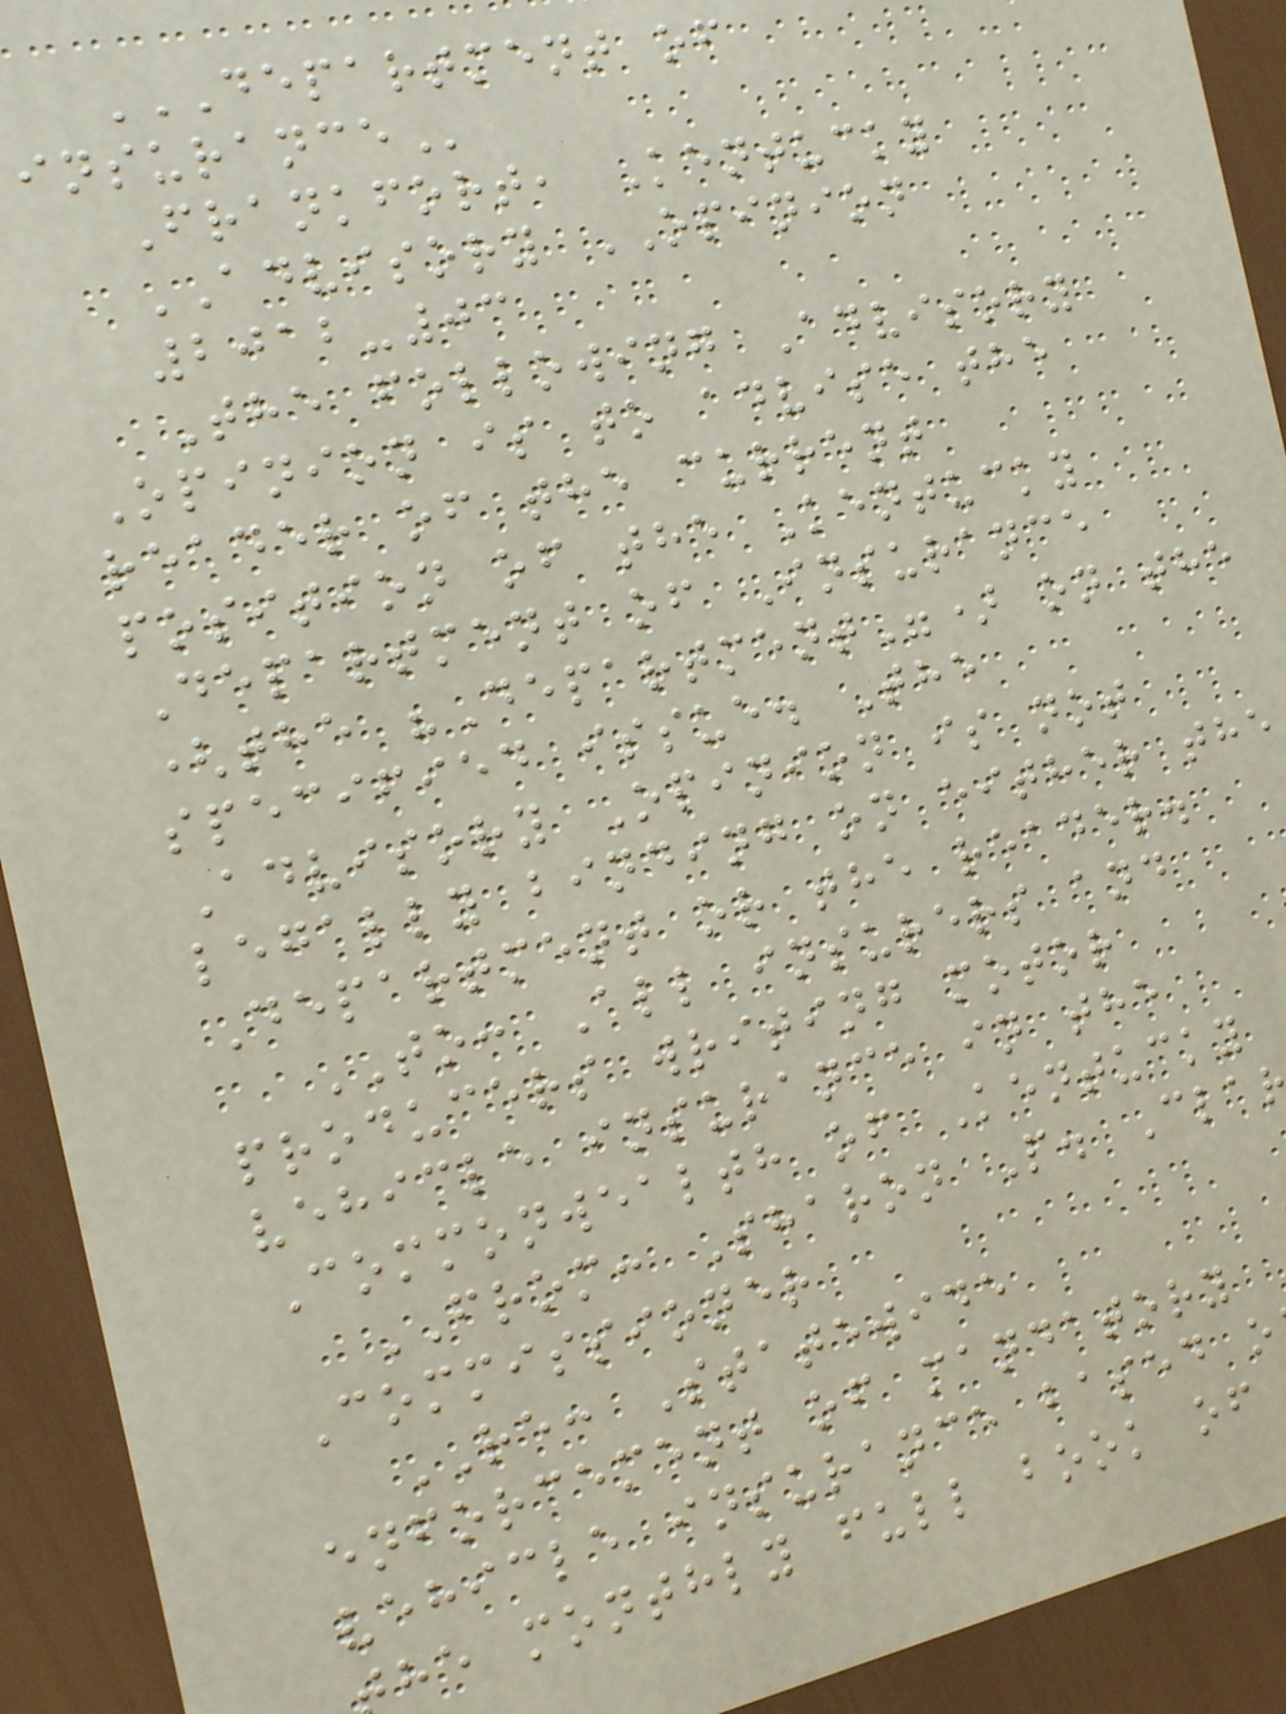DEPARTMENT OF
Frankfort, Kentucky
ADVISORY OPINION
2012-03
The following Advisory
Opinion is to advise the
reader of the current
position of the Kentucky
Department of Insurance
(the "Department") on the
specified issue. The
Advisory Opinion is not
legally binding on either the
Department or the reader.
TO: All insurers and
producers writing motor
vehicle insurance in the
Commonwealth of Kentucky
FROM: Sharon P. Cla
Commissioner
RE: Statewide
enforcement of mandatory
vehicle insurance based o
he monthly full book of
